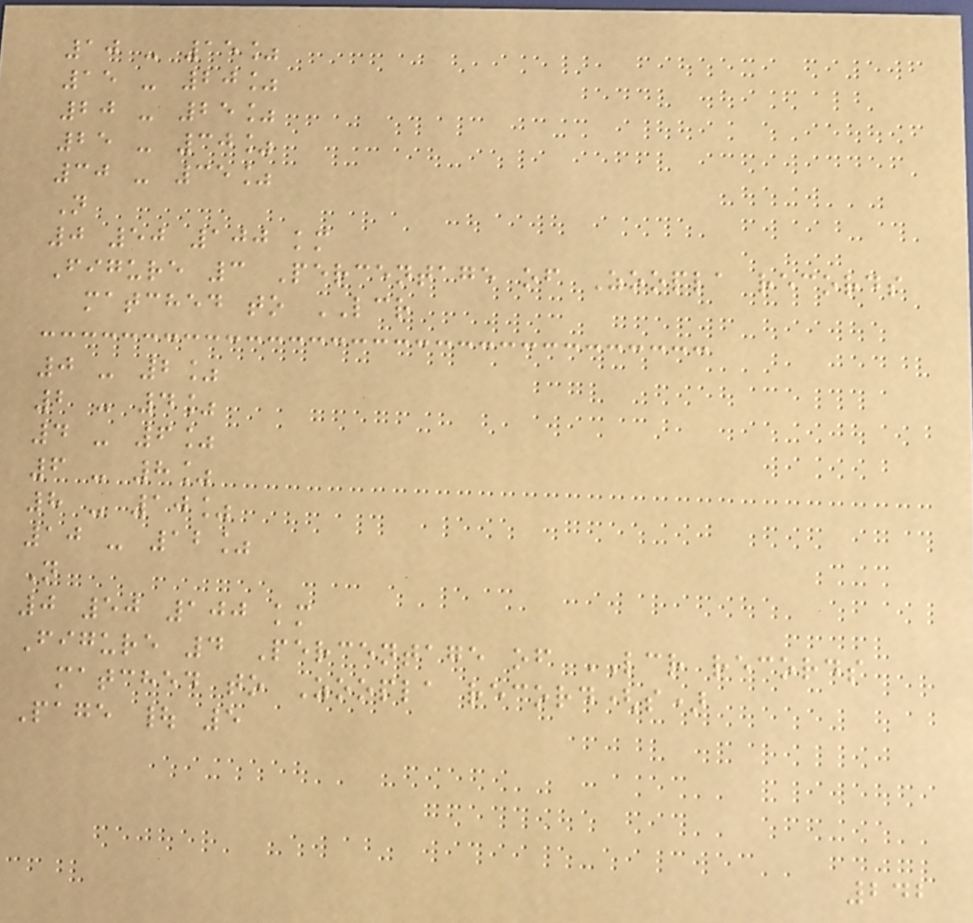10 - 15%
15 - 20%
20 - 25%
25 - 30%
30 - 35%
N
0 50 100 km
Figure 3 Percentage of Zoopla records
matched to LCR
0 - 2%
2 - 4%
4 - 6%
6 - 8%
8 - 10%
10 - 12%
N
0 50 100 km
Figure 4 Percentage of LCR records
matched to Zoopla record(s)
Page | 5
242
